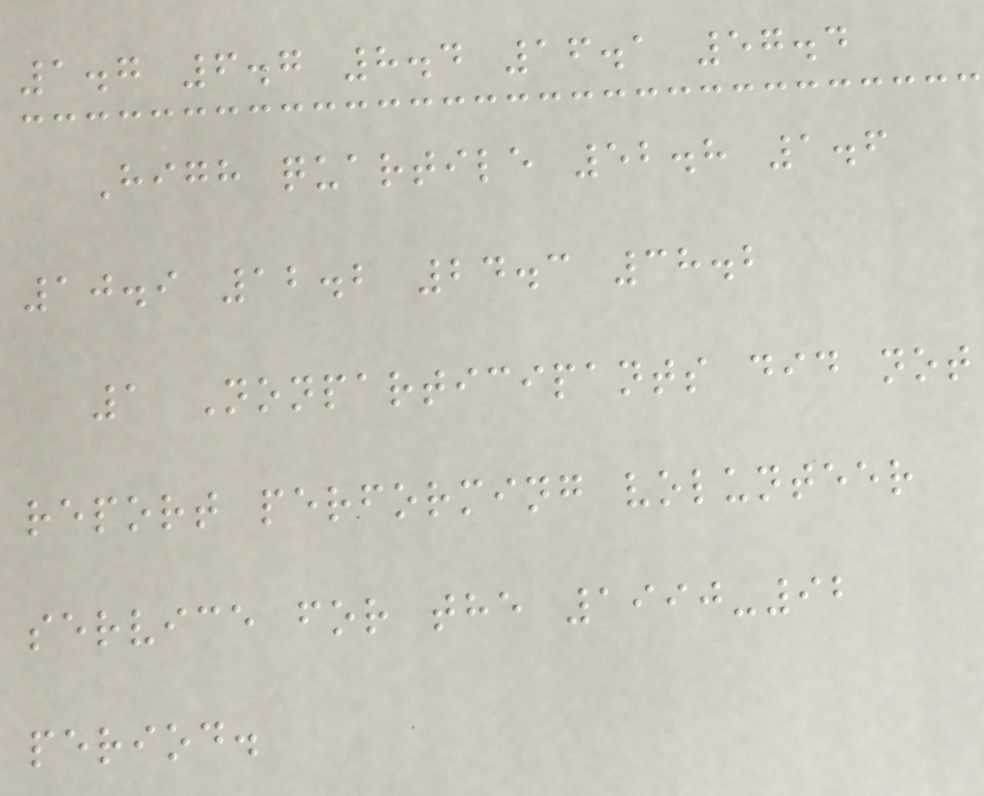1.7 6.7 8.4 16.1 57.4
High quartile 52.8 1.6
10.9 12.2 24.3 38.2
1 Nonparticipants did not
report performing volunteer
service for the 1990-92
period.
